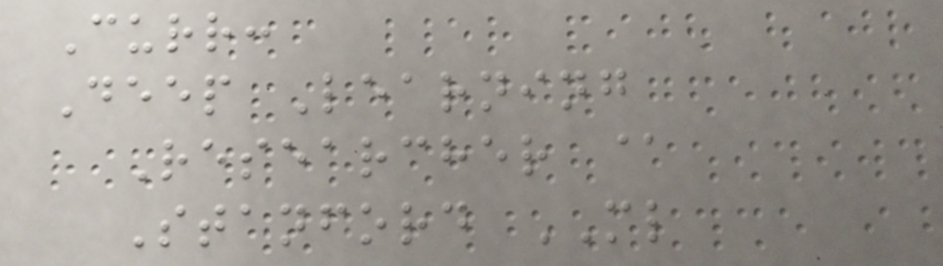Curr:
Deep Learning
Researcher @
Stanford ML
